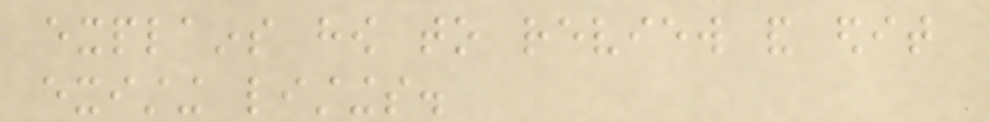explains how to review and edit
existing listings.
